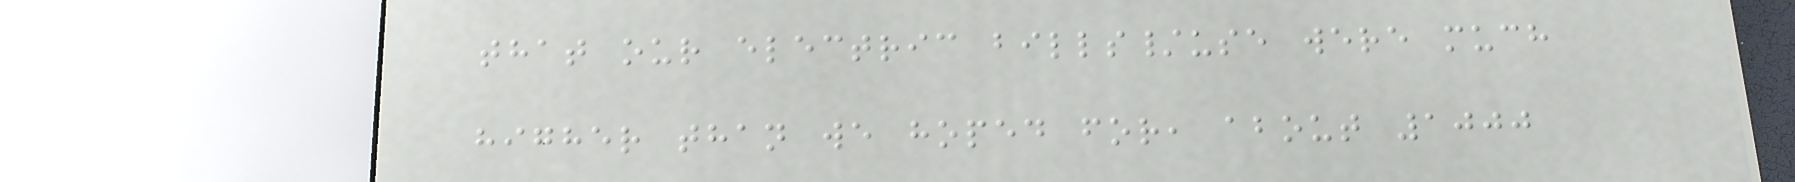that our electric bills/use were much
higher than we hoped for, about 1000
